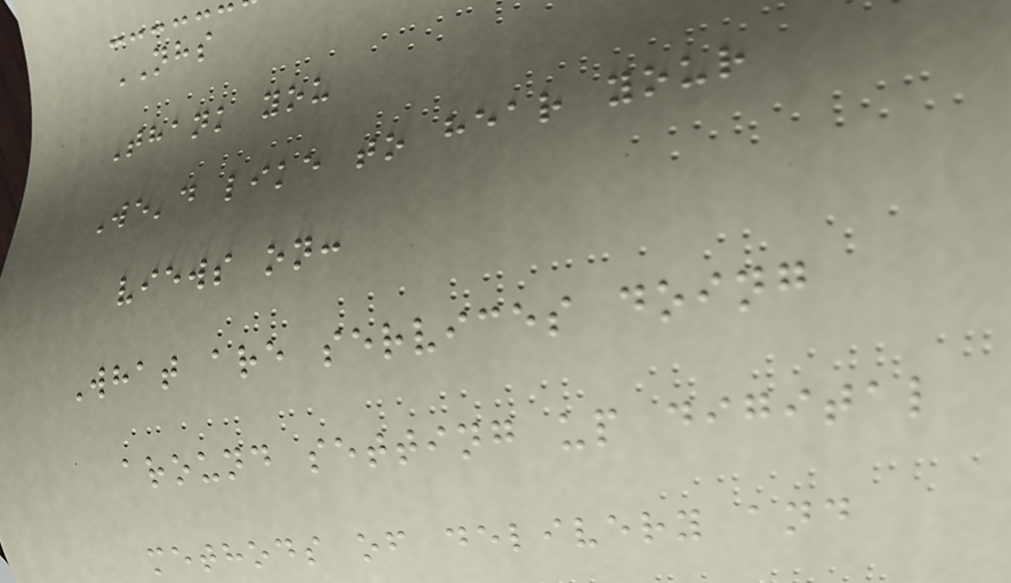NHS
Thank you
We'd like to hear your
views on:
What are services doing
around setting up digital
methods of delivery and
